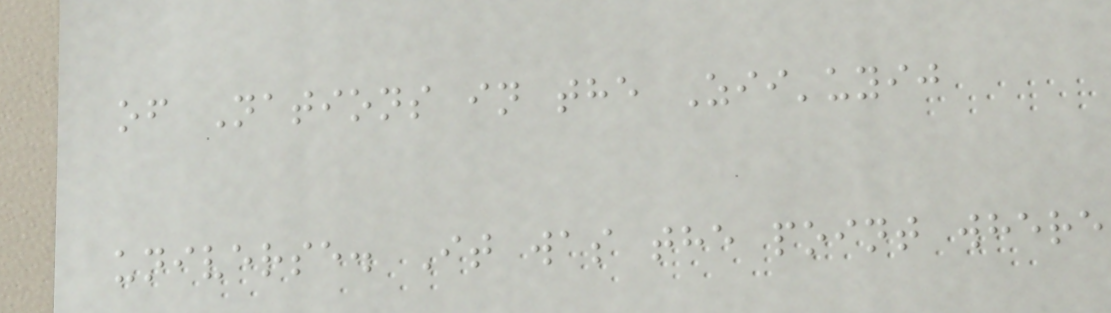of Nations in the Zii'uyij
universe. It was the point where
